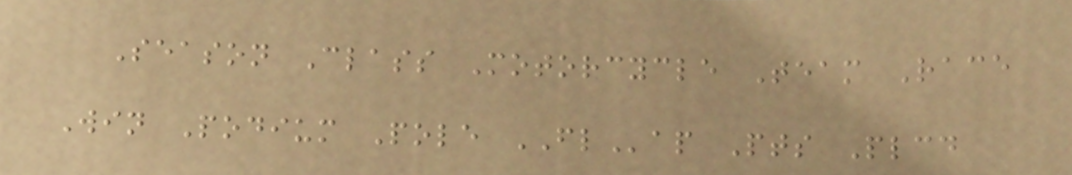Season Class Motorcycle Team Race
Win Podium Pole FLap Pts Plcd
